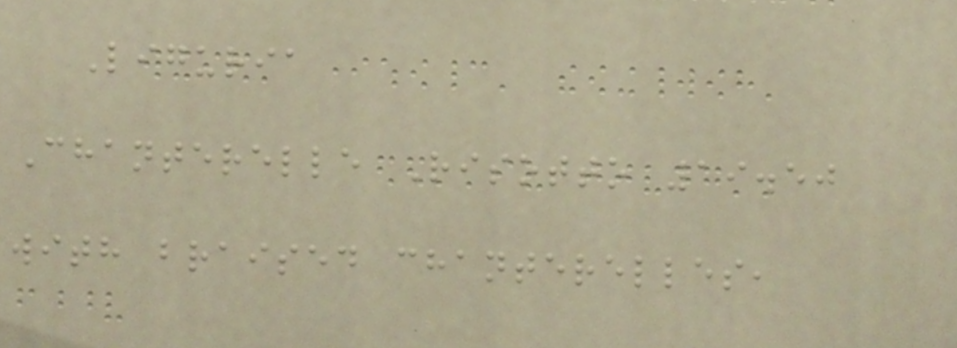Liguria
Chanterelle Risotto 19.50
with braised chanterelles,
